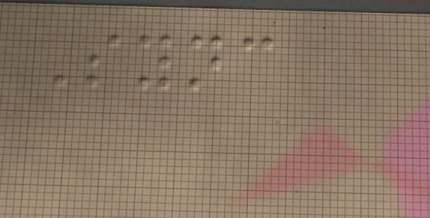Sync
